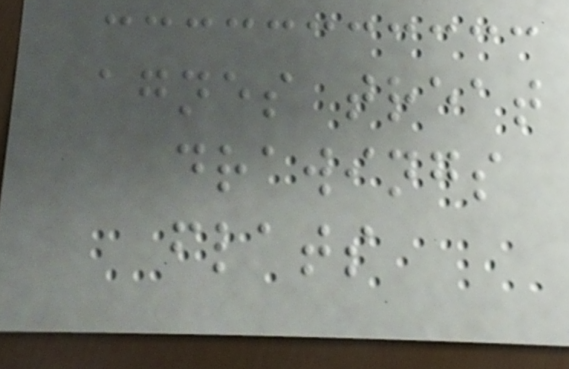agnes treat
drawings
flats
